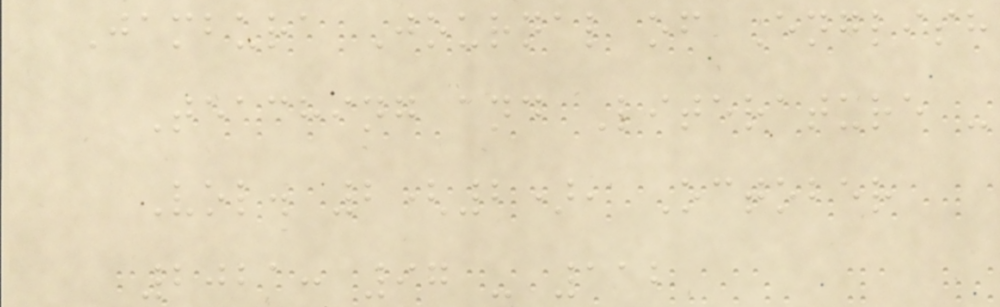Jambura Journal of English
Teaching and Literature -
Vol. 2(2), October
2021: 97 - 112
